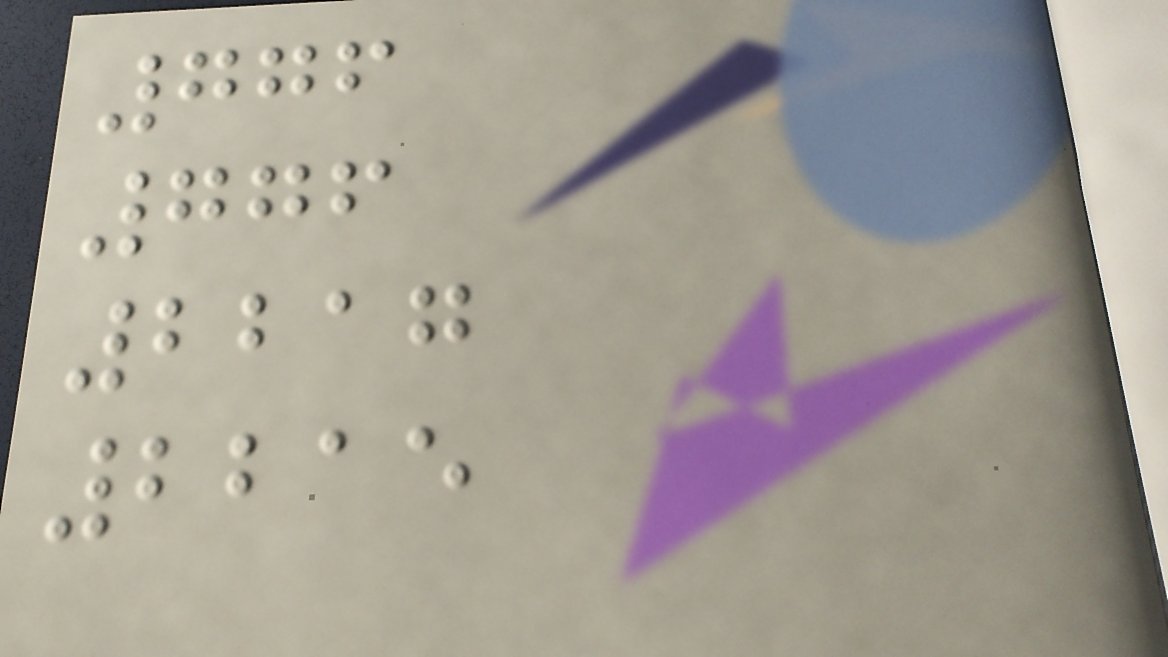776
776
2217
2215
